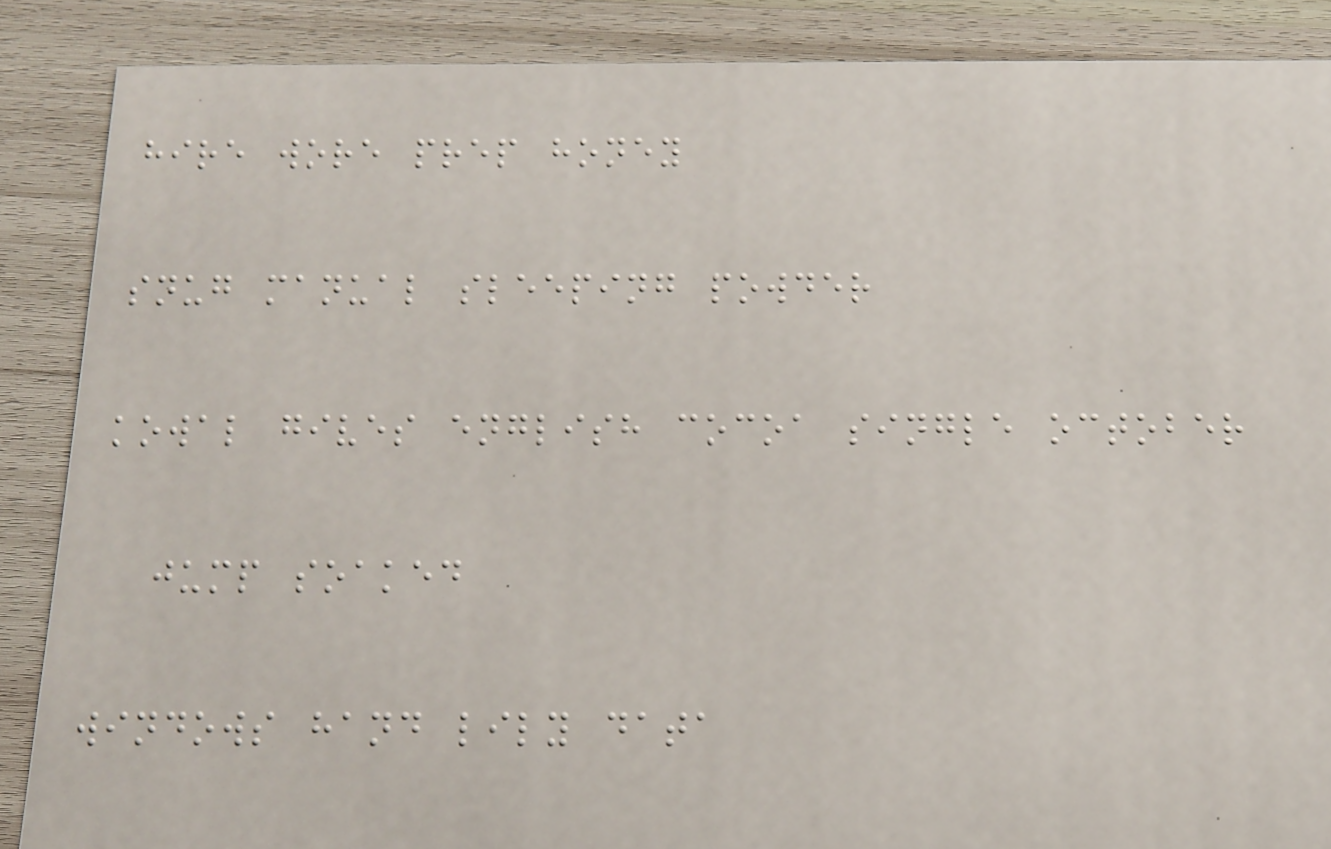hire wore prep honey
snug manual sleeping powder
kowal gives english cocoa single october
jump soaked
windows hand lily data
